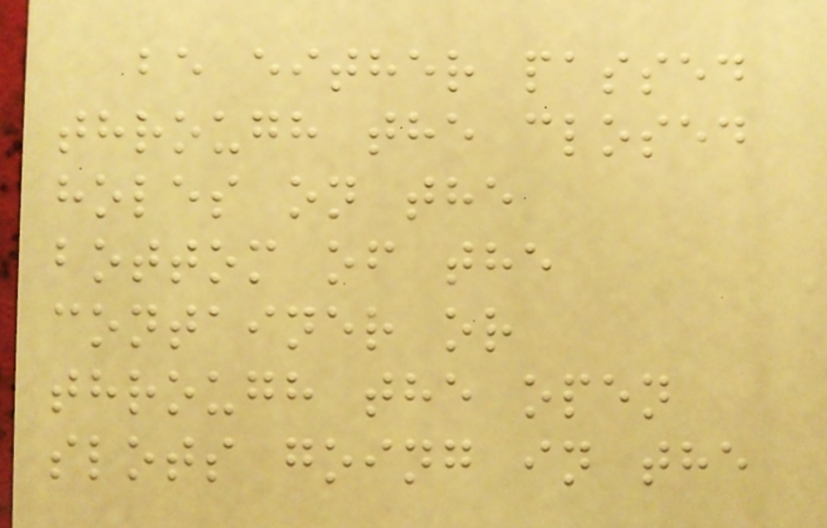be either passed
through the closed
holes on the
bottom of the
container or
through the open
slots going in the
